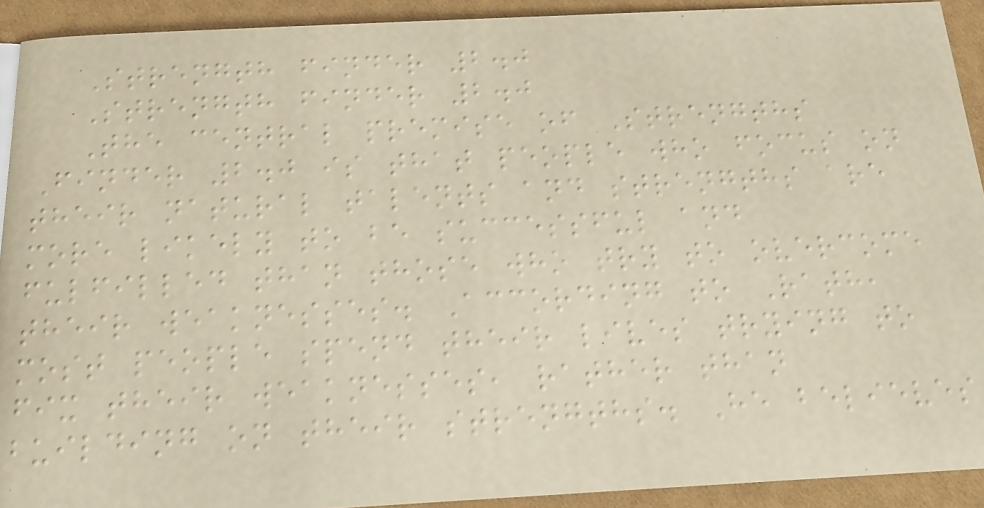Strength finder 2.0
Strength finder 2.0
The central premise of Strengths
Finder 2.0 is that people who focus on
their natural talents and strengths are
more likely to be successful and
fulfilled than those who try to overcome
their weaknesses. According to Rath,
most people spend their lives trying to
fix their weaknesses, rather than
building on their strengths. He believes
